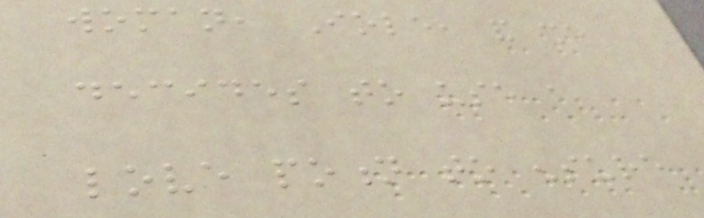woman, Iole, and she
decides to use a
love potion to ensure
